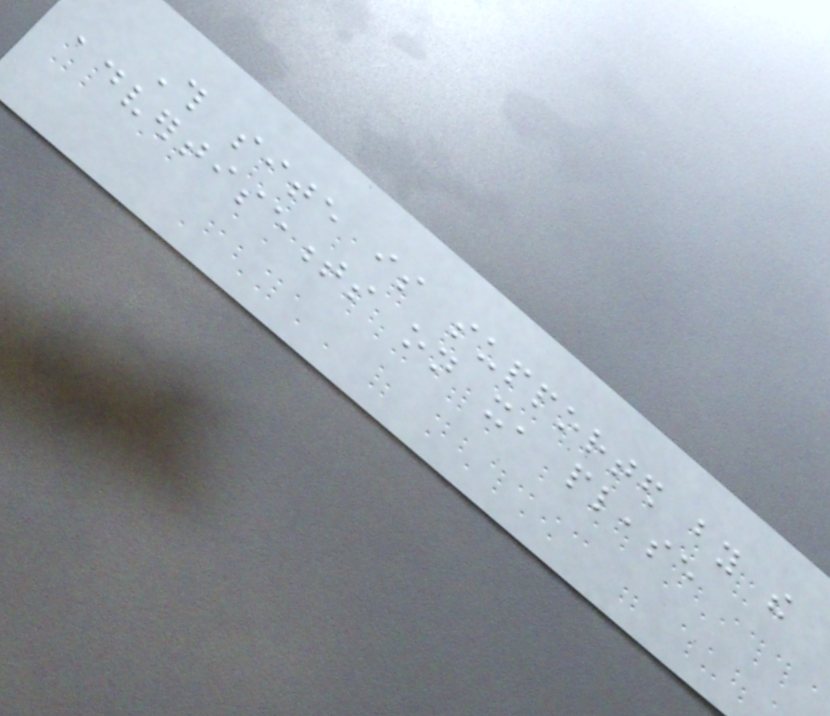This site is supported by the
advertisements on it, please
